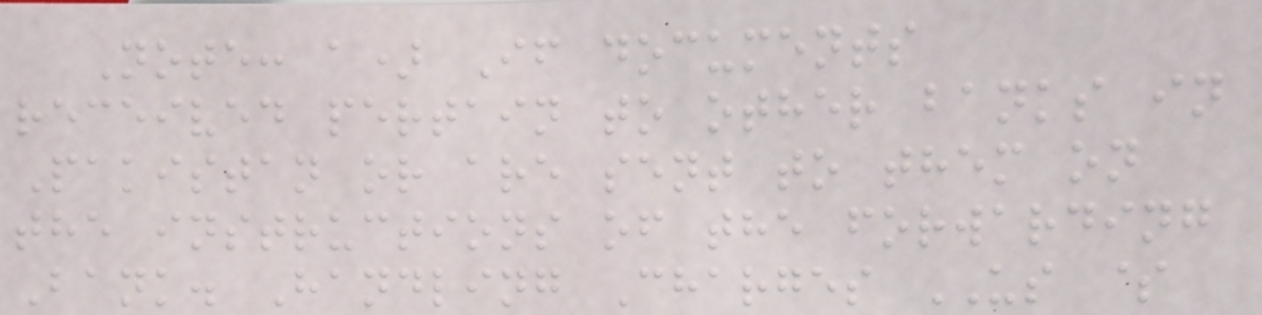Note: a) If documents
received pertain to other banks in
Pakistan or are sent to them on
the instructions of the forwarding
Bank. Handling Charges US $
